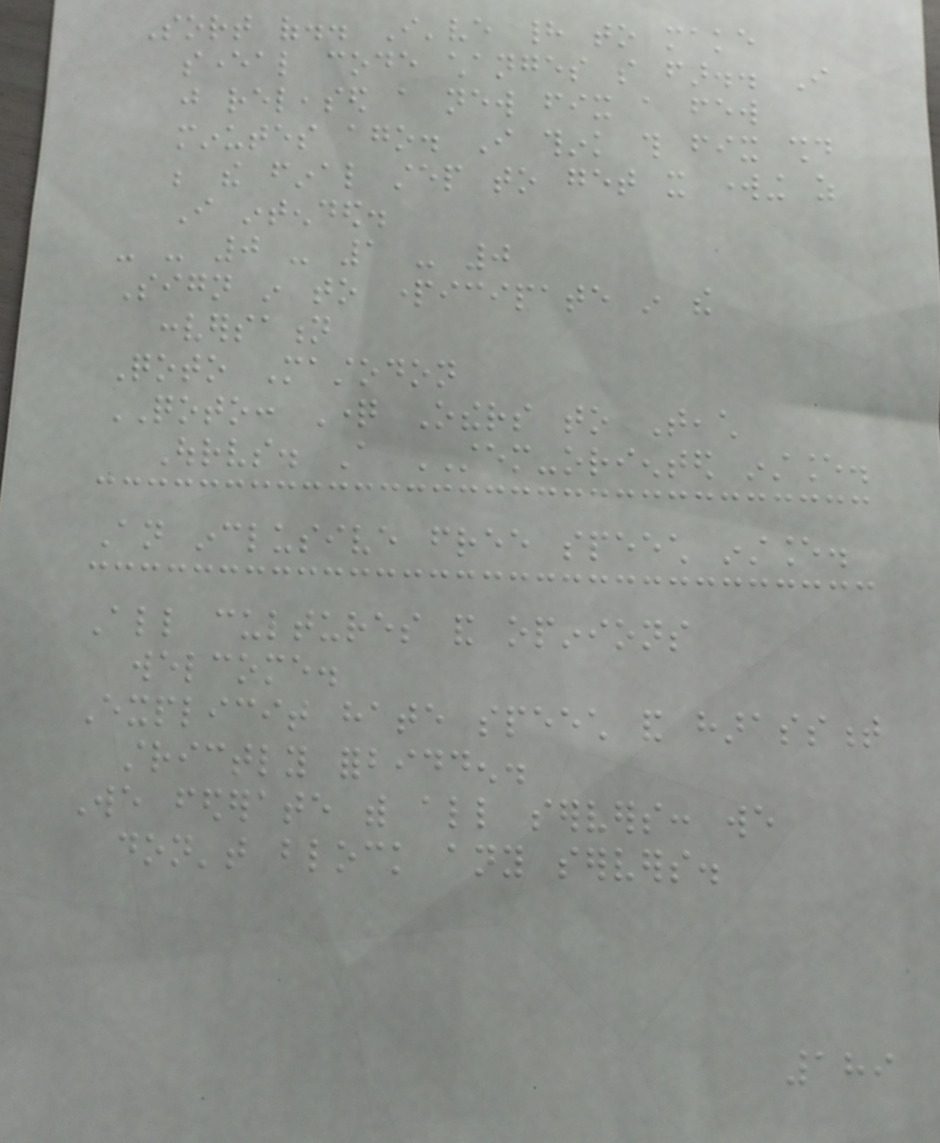Sort of.. I've had to make
several code changes so far.. I
just released a new fix a few
minutes ago. I think this fix should
be the final step to get it working as
I intended.
- - 0 - 1 - 0
Sign in to participate in the
conversation
Qoto Mastodon
QOTO: Question Others to Teach
Ourselves. A STEM-oriented instance.
An inclusive free speech instance.
All cultures and opinions
welcome.
Explicit hate speech and harassment
strictly forbidden.
We federate with all servers: we
don't block any servers.
189
